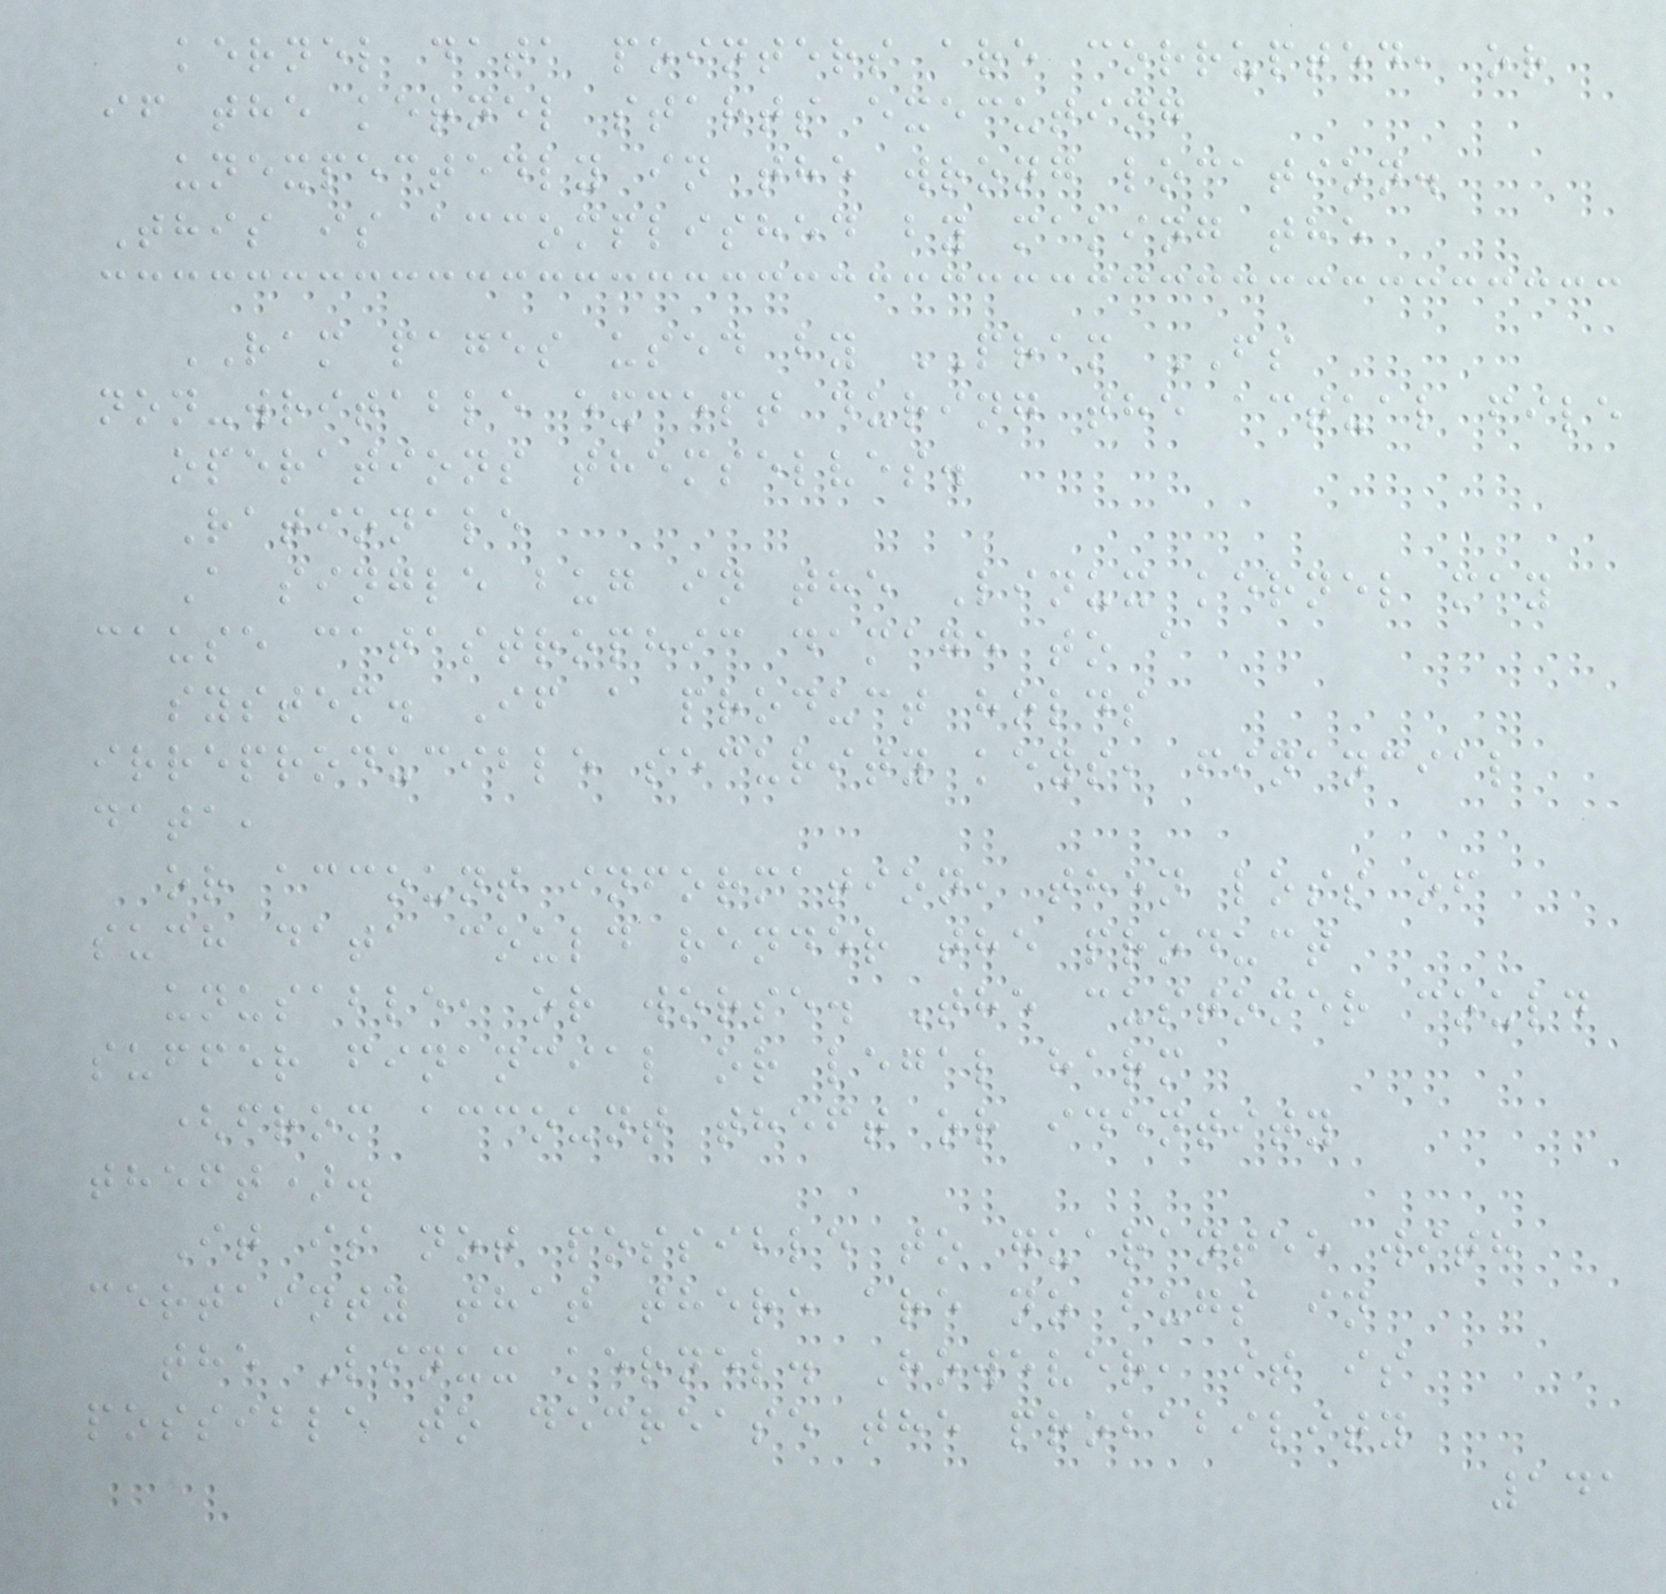kernel data pointers are corrupted, or
if the kernel starts executing
unexpectedly in the wrong location.
This is accomplished by making the
RAM pages used by PRAM FS
non-writable except during the actual file
operations themselves.
Rationale
A single bug in the Linux kernel may
cause catastrophic damage to a
system. If a product holds
irreproducible security keys, financial
data,
or account information, then loss of
such data could render the product
unusable, or worse. The customer could
suffer financial or legal harm
(from account theft or identity
theft).
It is not possible to guarantee with
certainty that there are no bugs in
the Linux kernel. However, it is
possible to decrease the probability
141
